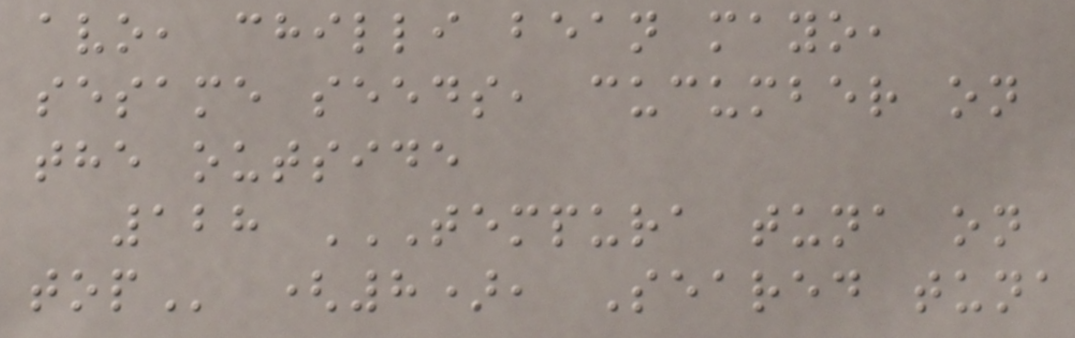avo, chilli bean mayo,
sesame seeds, cucumber on
the outside
128 TEMPURA TUNA ON
TOP (8), Seared tuna
